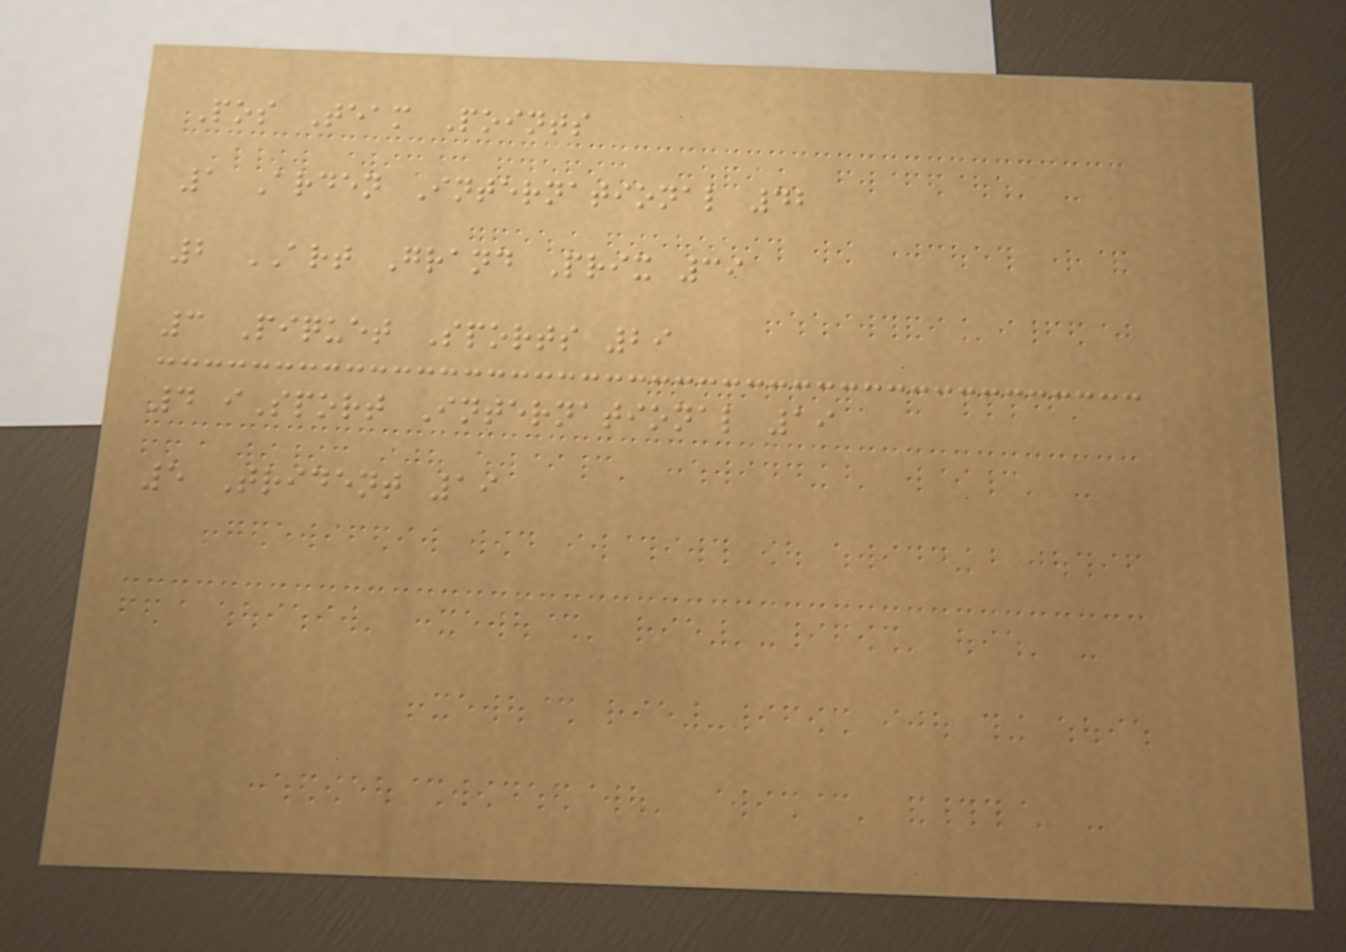Pos Team Points
1 Arden International 42
2 ART Grand Prix 39
3 Piquet Sports 29
4 iSport International 19
5 Trident 19
